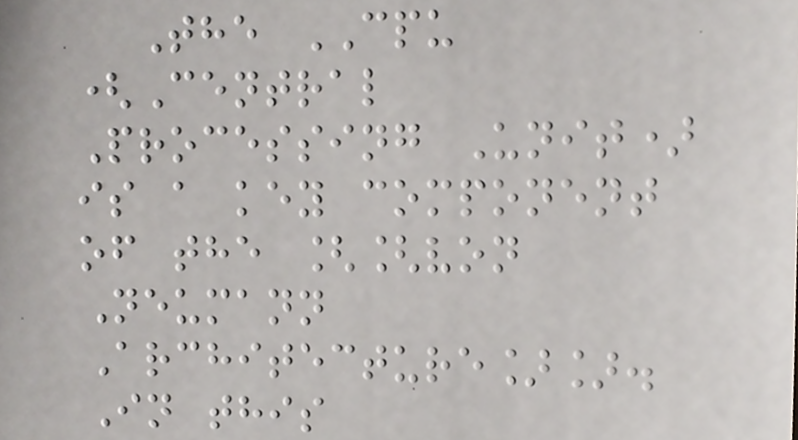The CPU
(Central
Processing Unit)
is a key component
of the [[von
Neumann
Architecture]].
In this
